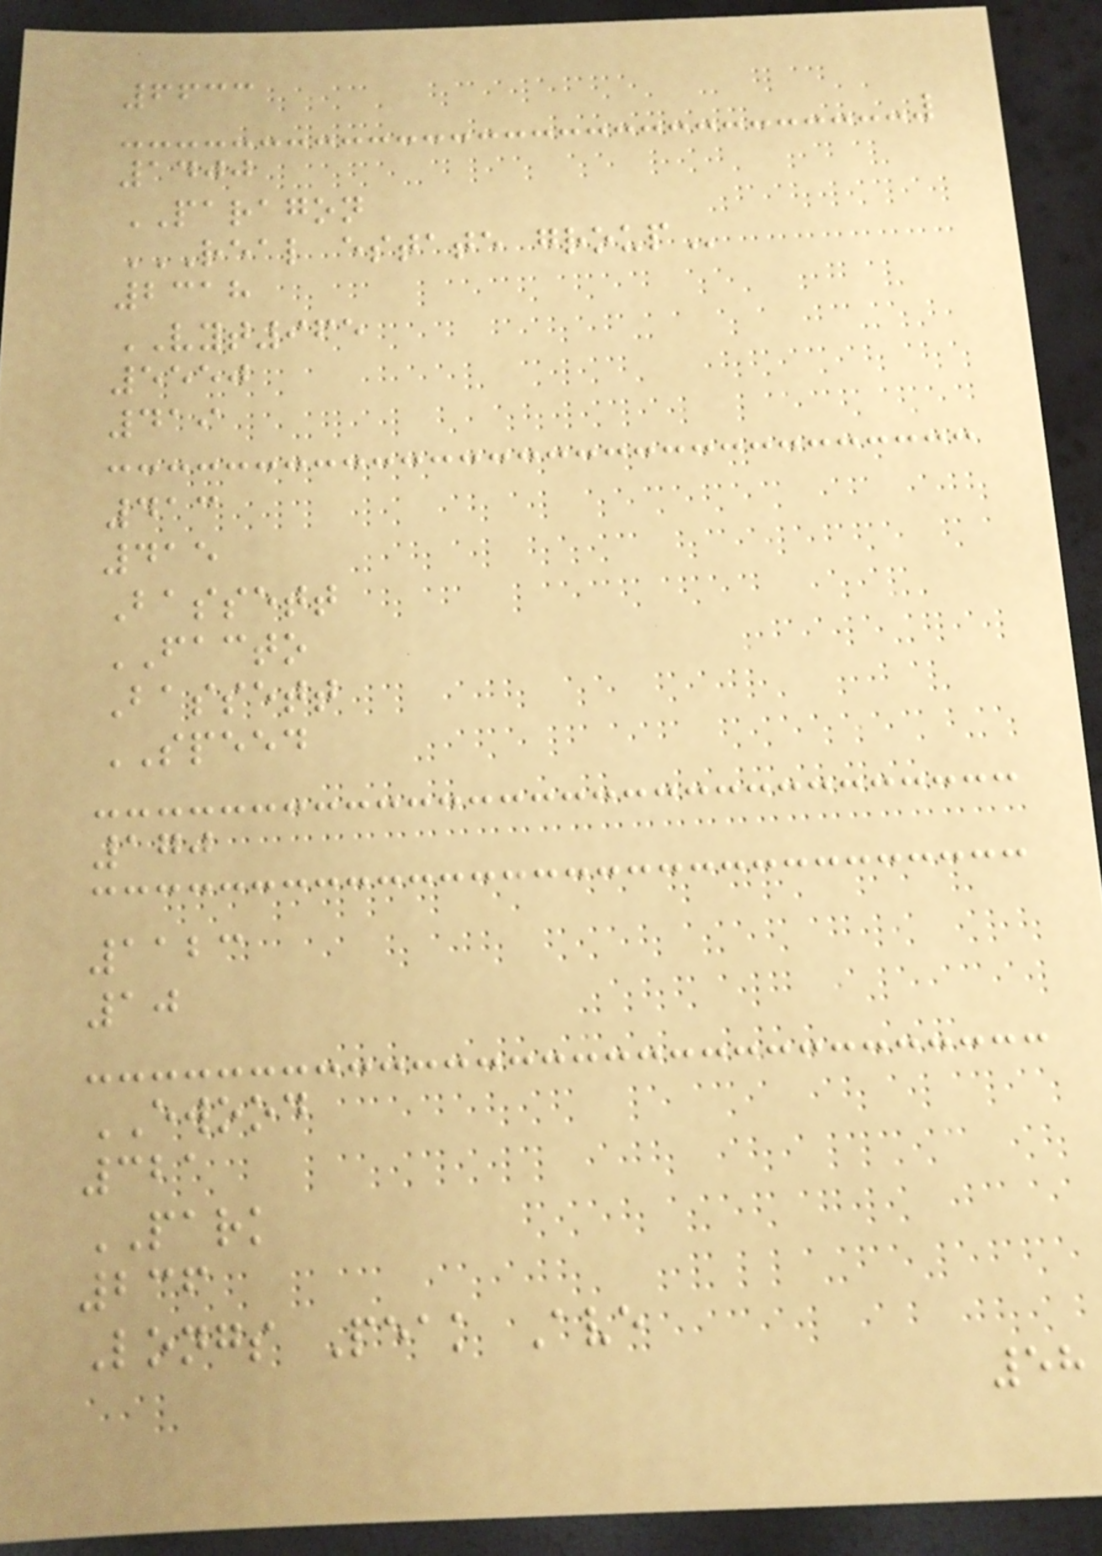6633
1400
PARAGON
REAL ESTATE GROUP
2318
VYT965
5550
419
413
415
Bassett
FACTO
Bassett
SPEED
170
1123
10
EWOOD
321
PARK
236
Longs Peak Ave
58
